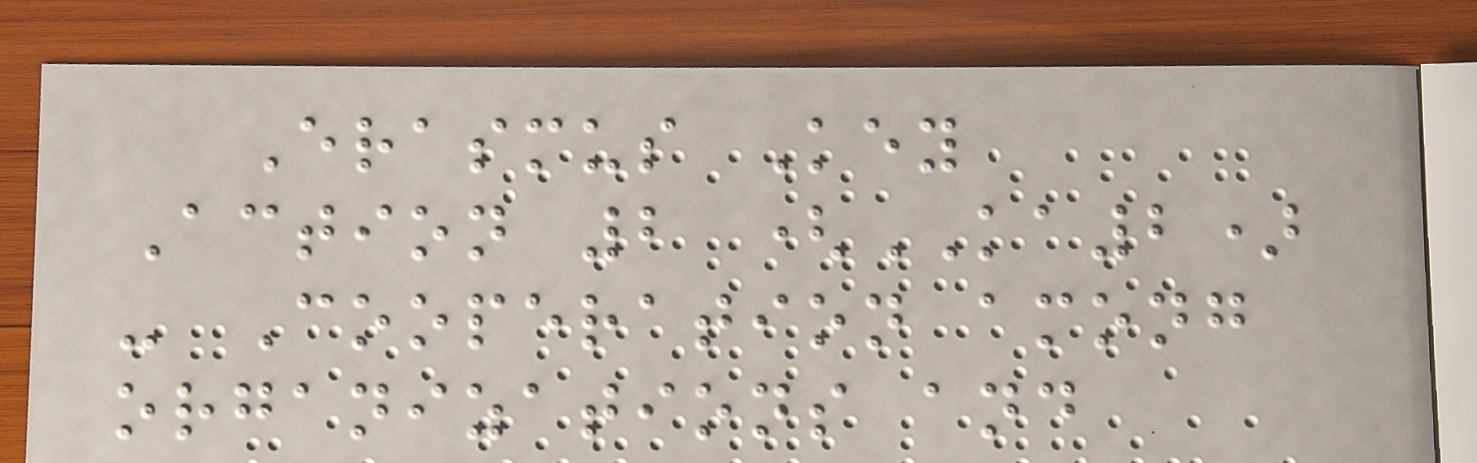Erasmus Key
Action 2 (KA2)
- Cooperation among
organizations and
